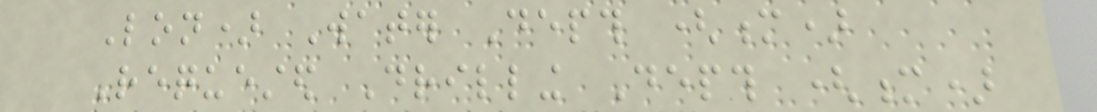Lon) Water Depth (m)
Requested Drilling Depth (m)
